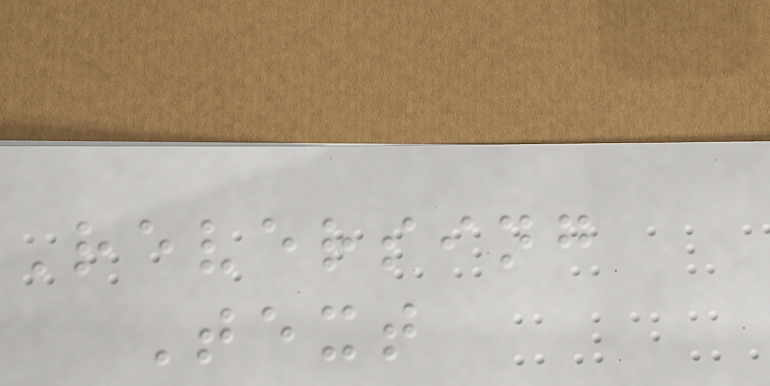Reversing
Text
